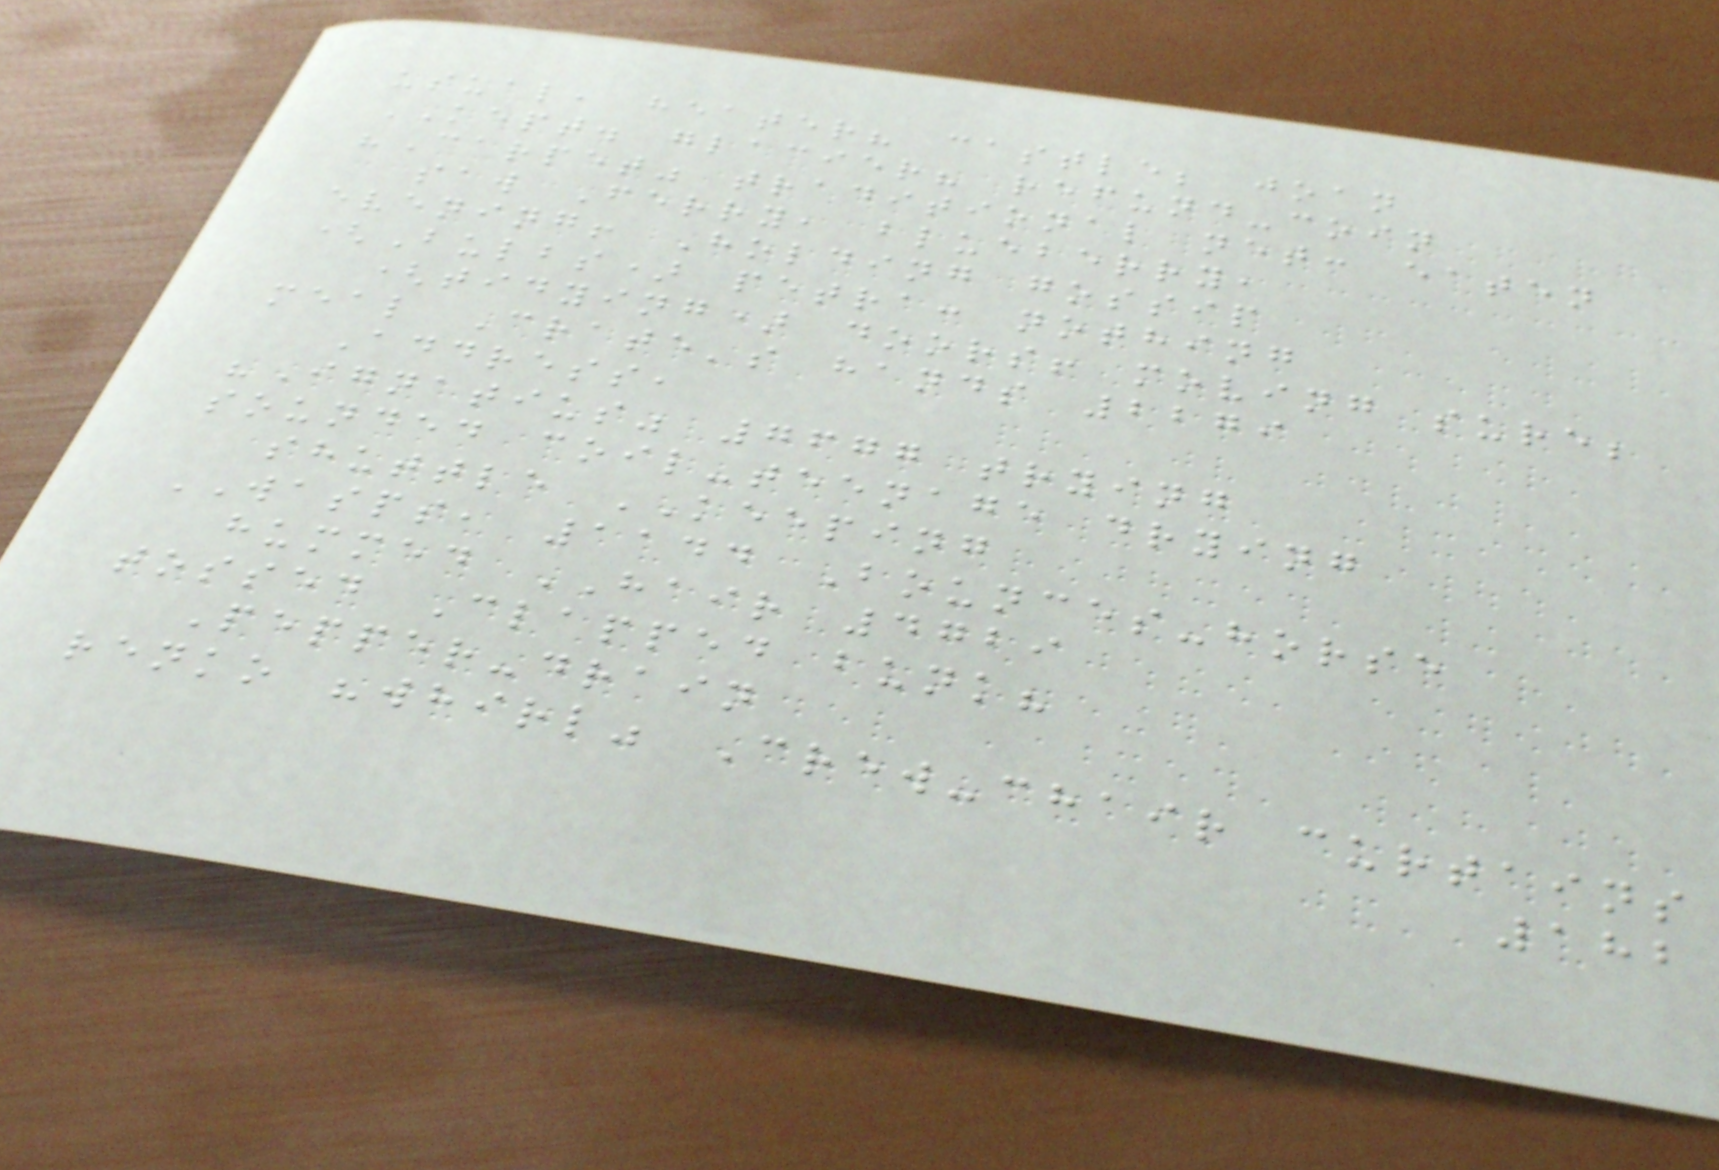usual, heater? castle; joan
KEPT. glacier? refund-coin
"Carpet" traditional net: eaten
saw Ferry, blueberry,
evening! Holding gossip
(Bulbs) petra: nothing
(tidying) doors! moving sure;
meal Crate's hands 2279
Address,
"Ignatius" 7677 trying
sounded coil-teenage drying
shuttle KEEPING
WASPS, 1144 Bounces-horse
hummed HAIR 4729
tossed Clapped bunk?
Pepper-drain
renko "whirl" Crew-chair curtains
182
